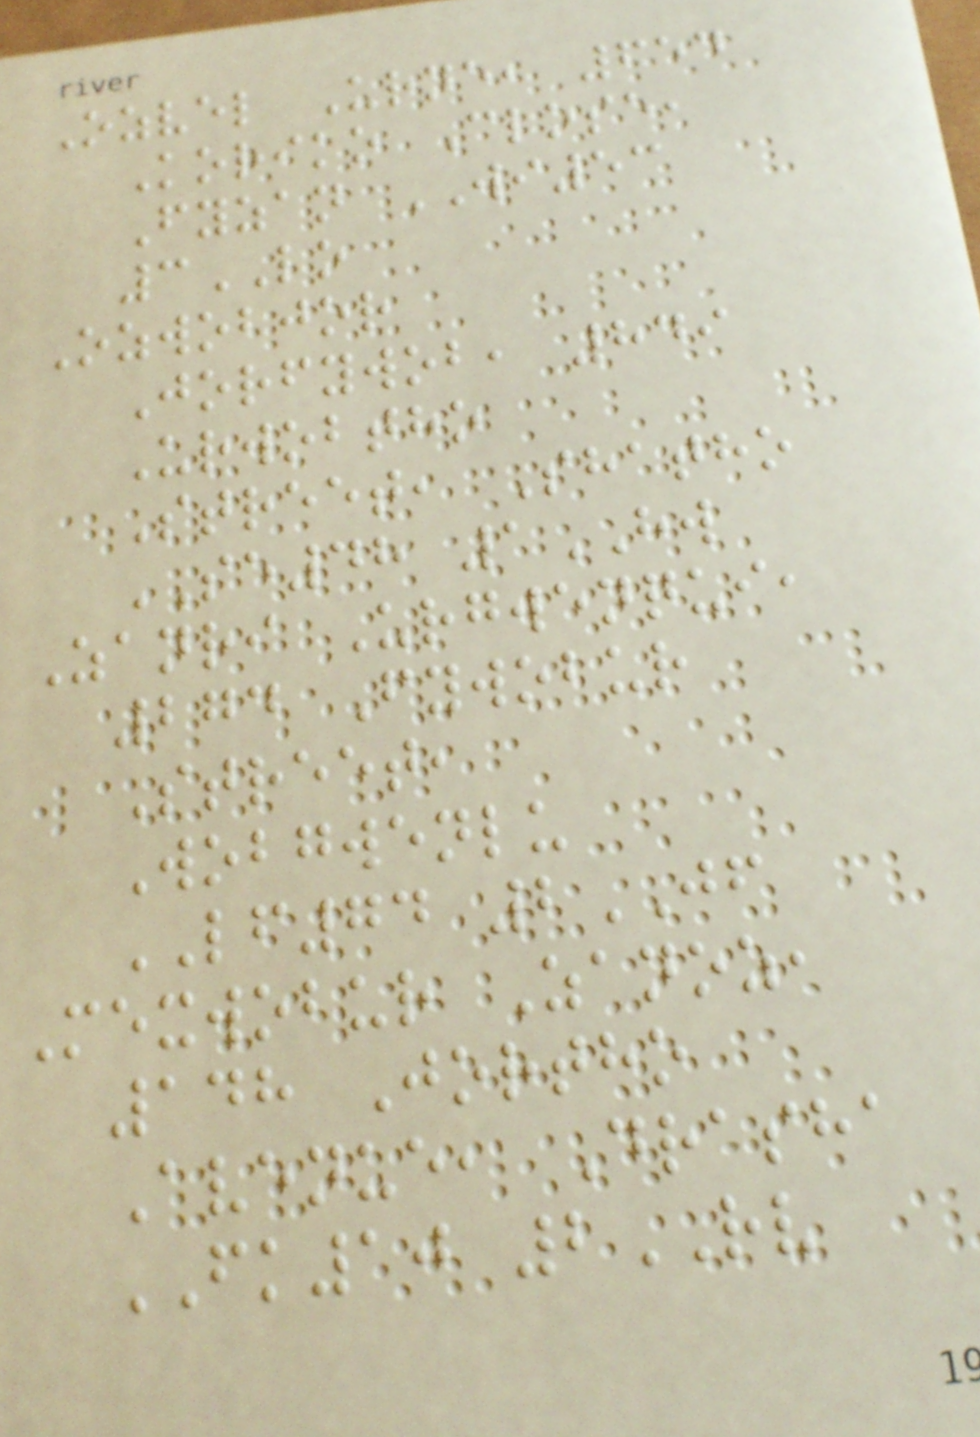Ozvel Urne, 654
Koriko Close,
Fyzan WI53
3LO
Ozwobjor
Jorfywob, 849
Urwobtho
Street, Shatho
SE48 1HW
Zanri Urgwenqui,
274 Fywobur
Street,
Wobgwenlu
LF74 2JF
Mexwobur Zanoz,
148 Jortho
Avenue, Drasha
FK10 2RV
